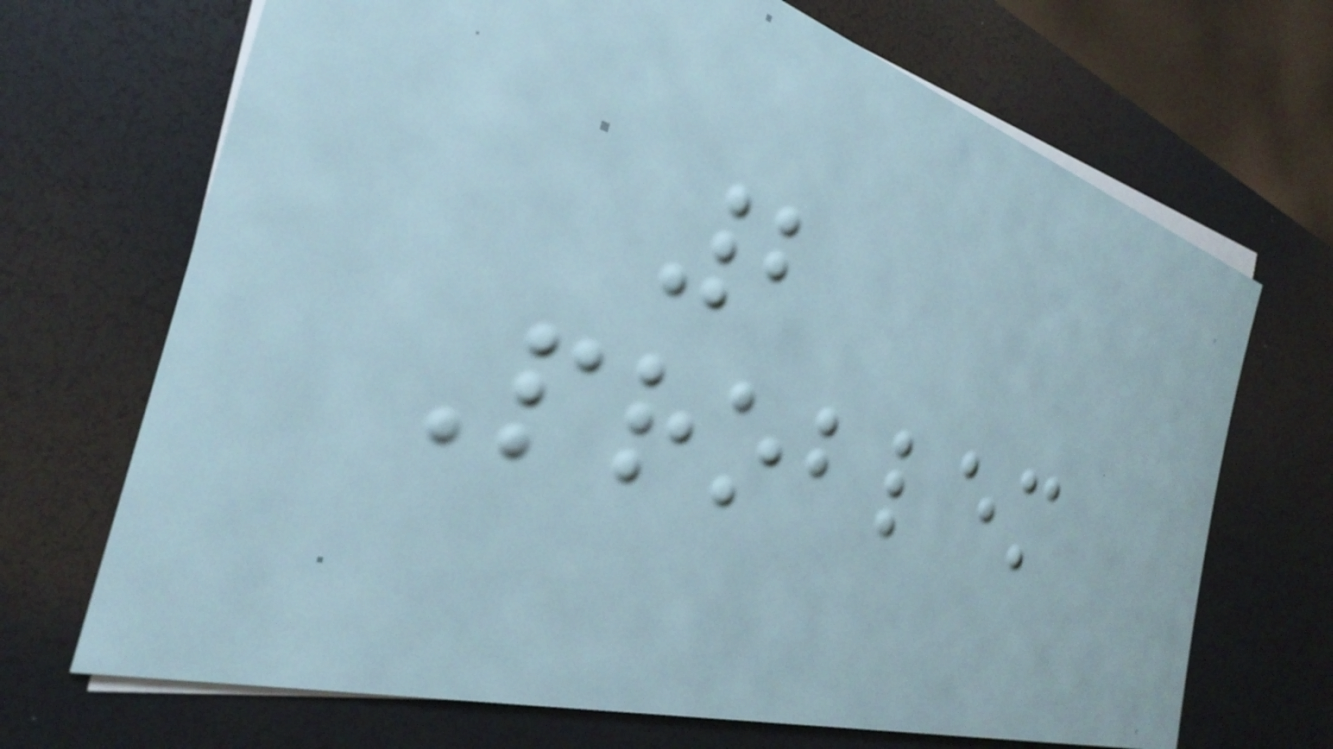2
Problem
